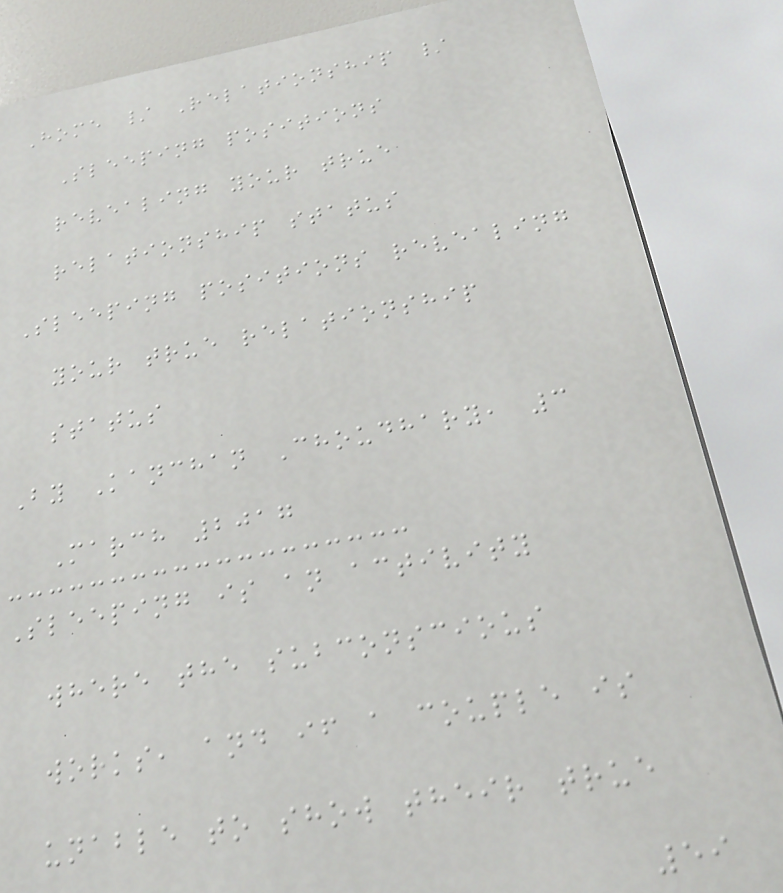Home / Relationship /
Sleeping positions
revealing your true
relationship status
Sleeping positions revealing
your true relationship
status
By Kanchan Choudhary, 3
March 2017
Sleeping is an activity
where the subconscious
works, and if a couple is
unable to show their true
59
